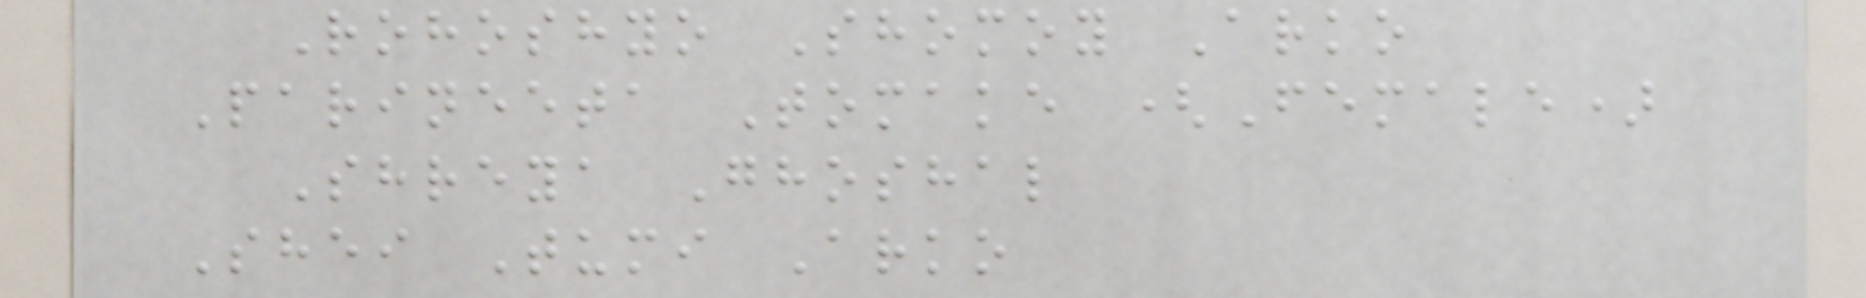Rohoshyo Shomoy Arko
Parineeta Tomake (Female)
Shreya Ghoshal
Shei Tumi Arko
